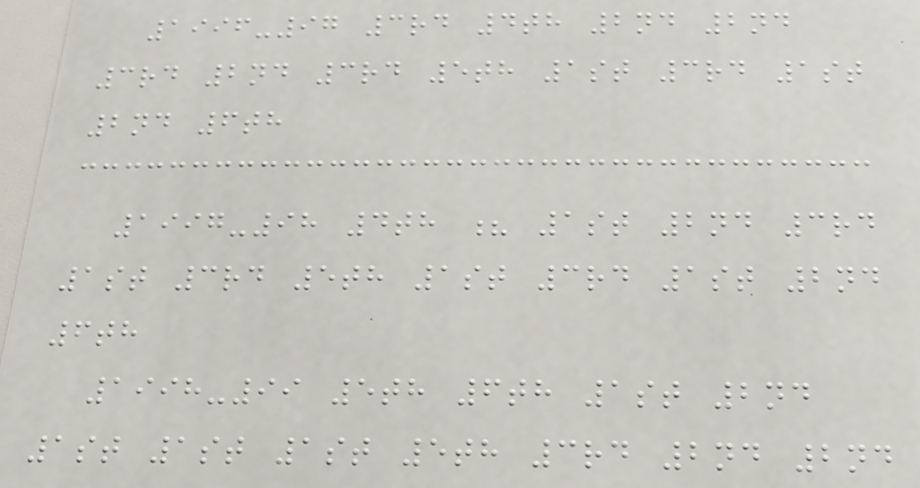1996-97 3rd 4th 2nd 2nd
3rd 2nd 3rd 5th 1st 3rd 1st
2nd 6th
1997-98 4th ? 1st 2nd 3rd
1st 3rd 5th 1st 3rd 1st 2nd
6th
1998-99 5th 6th 1st 2nd
1st 1st 1st 5th 3rd 2nd 2nd
